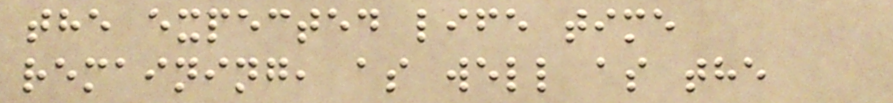the expected life time
remaining, as well as the
